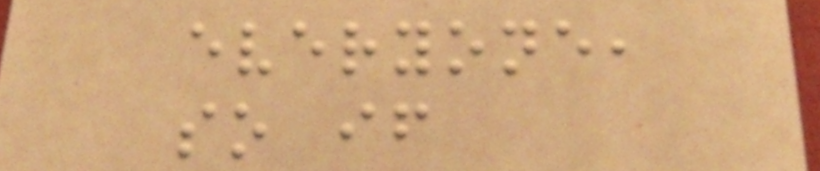everyone,
so if
